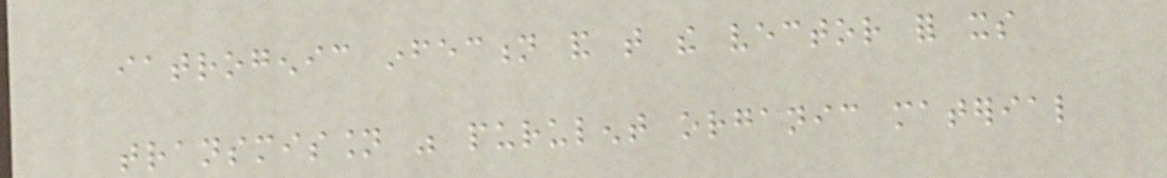iatrogenic infection and that the vector for its
transmission was purulent organic material
